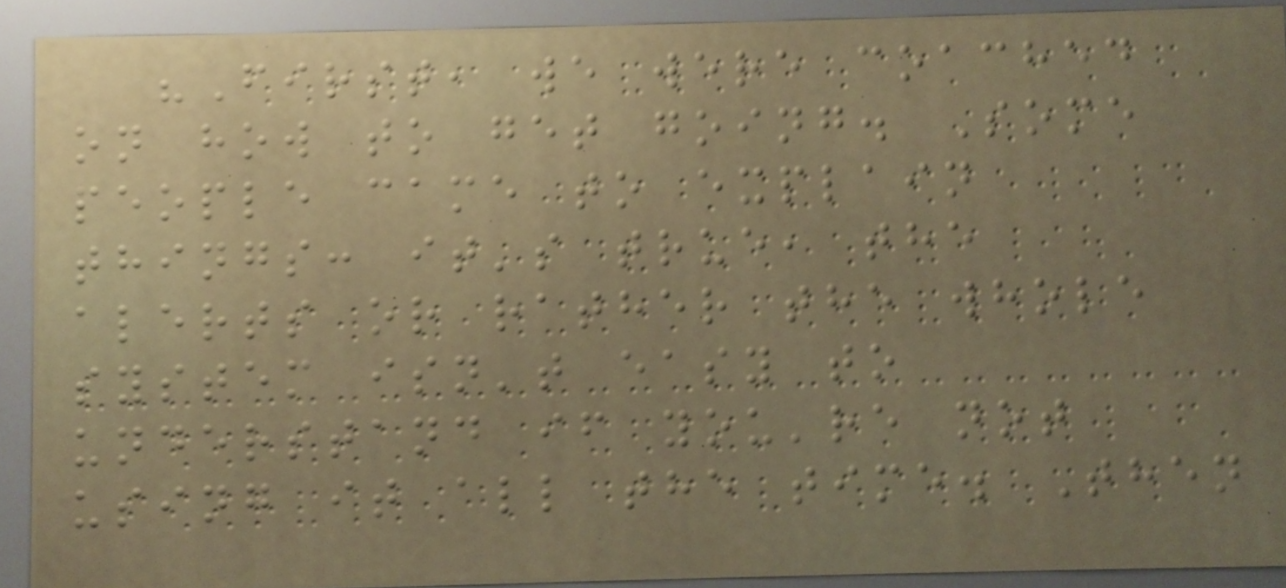"First, we were coached
on how to get going. Some
people came to explain
things: it's true, the
alerts or rather the whole
system isn't easy to
understand if you're not
using it all the time. Then
